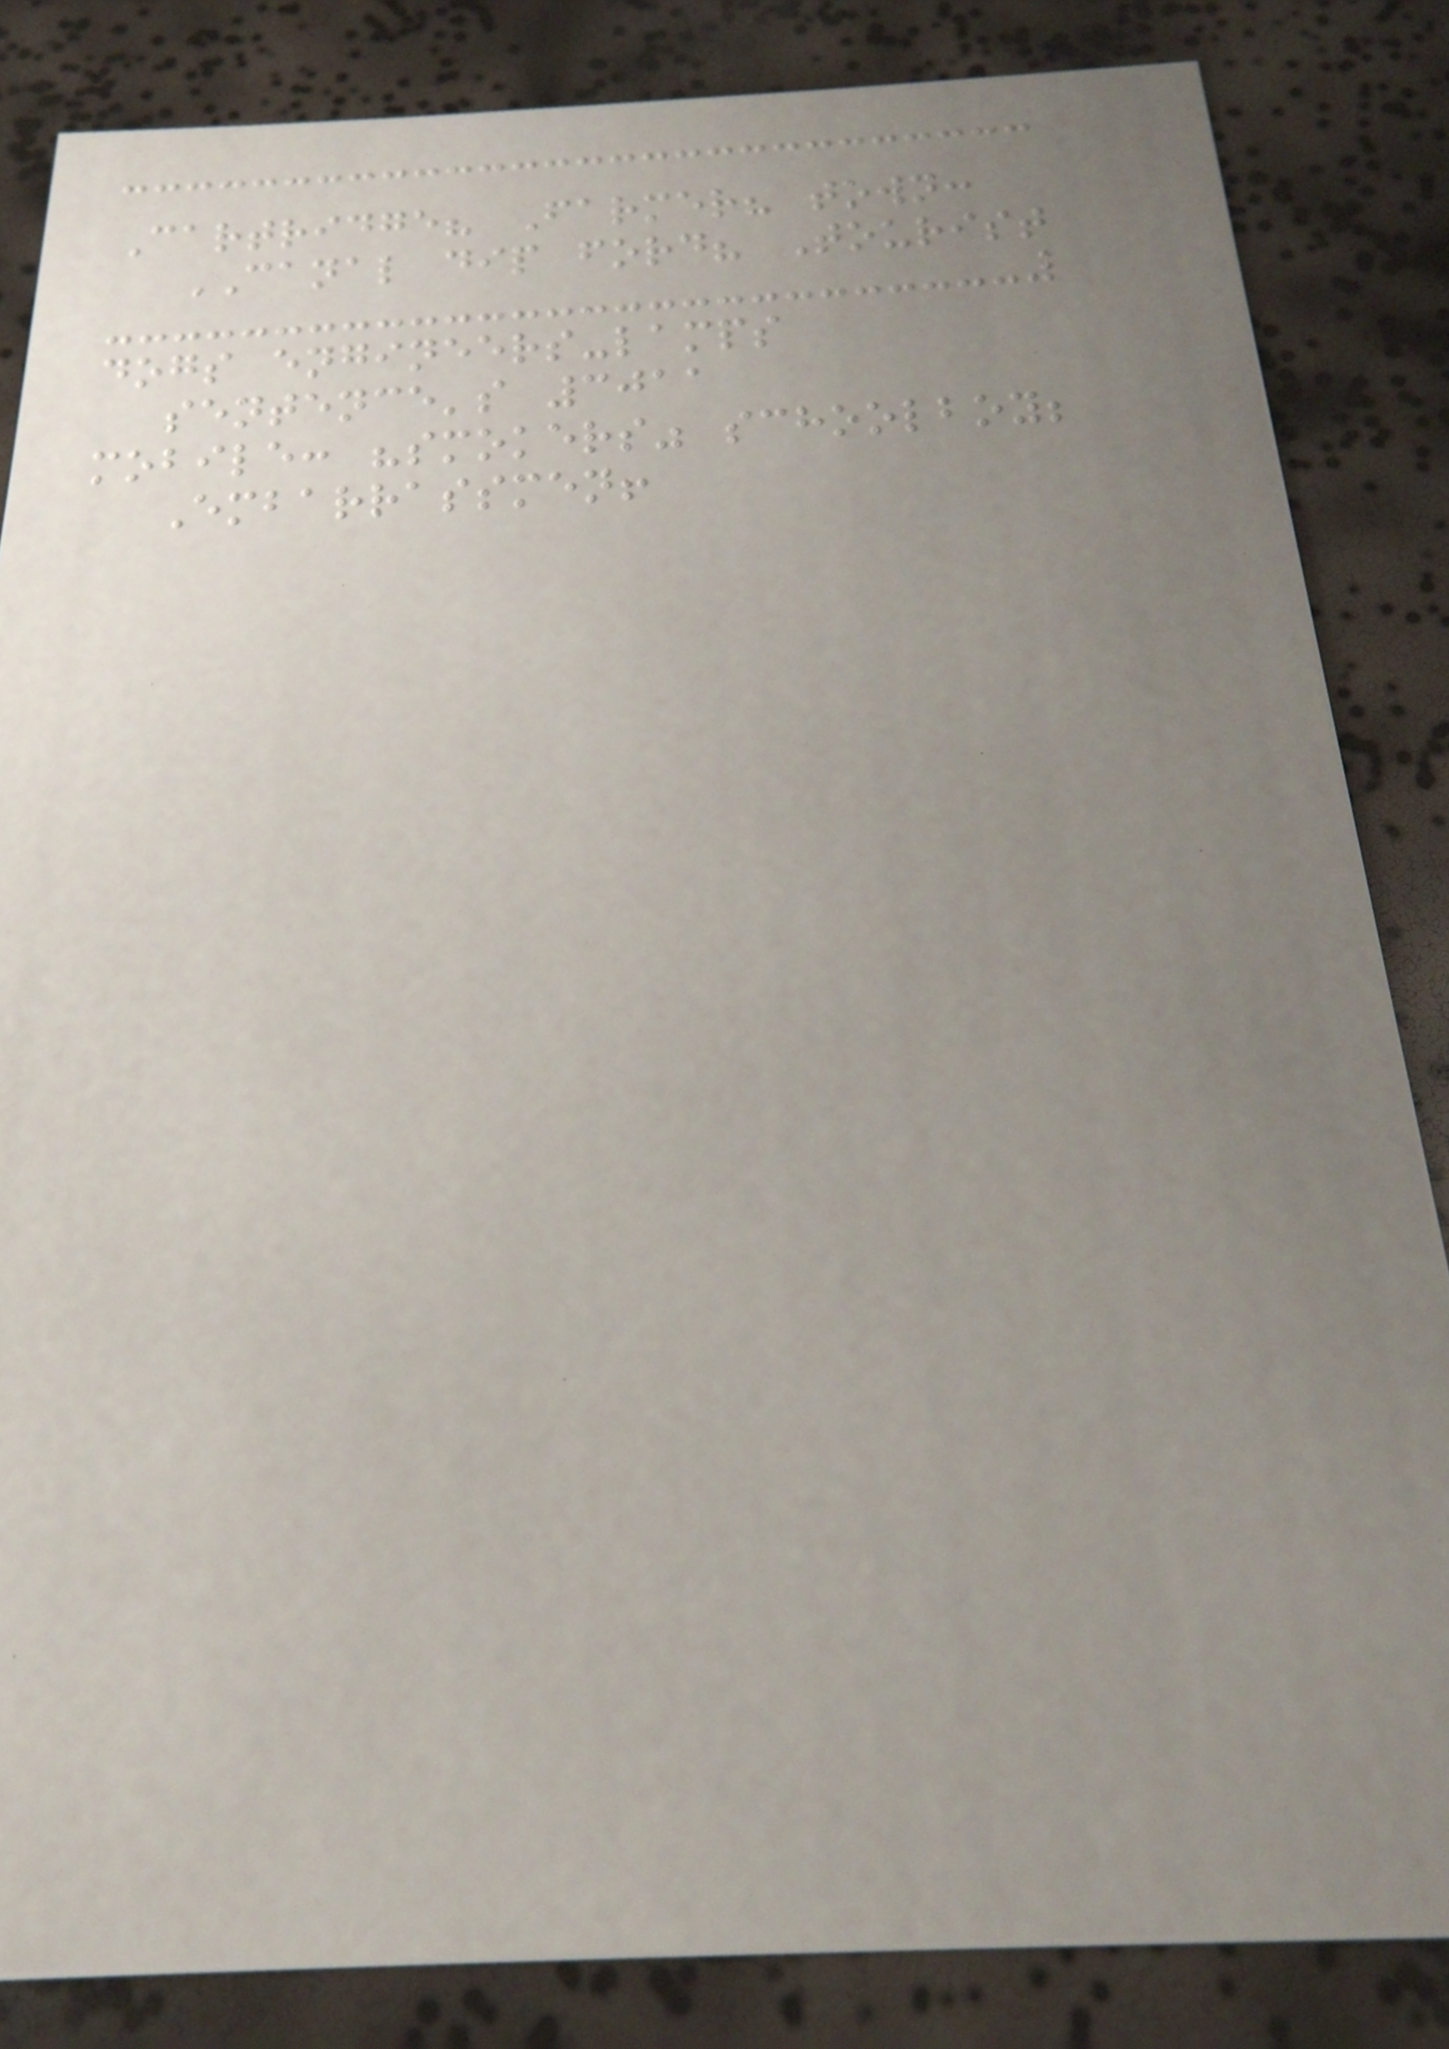Cartridge? Farmer? town:
CANAL dip ford? Tourist
dogs engineers-lamps
sentence's 3011
mobile: "smokers" schoolboy;
Embarrassmen!
